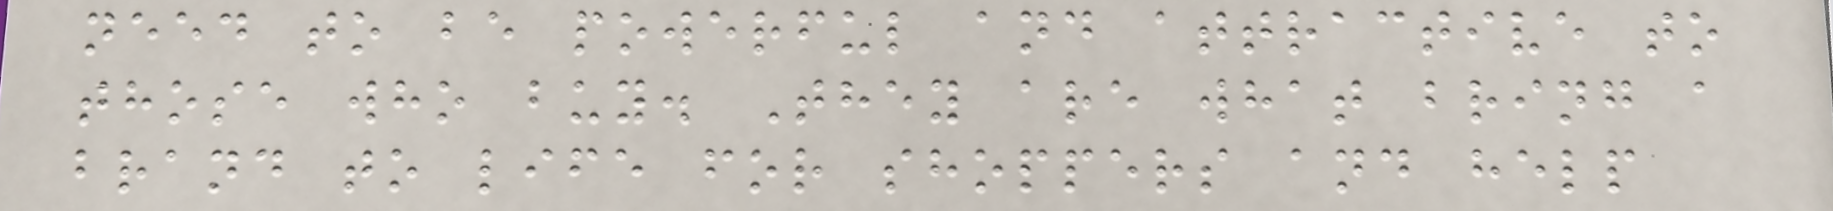need to be powerful and attractive to
those who buy. They are what bring a
brand to life for shoppers and help
